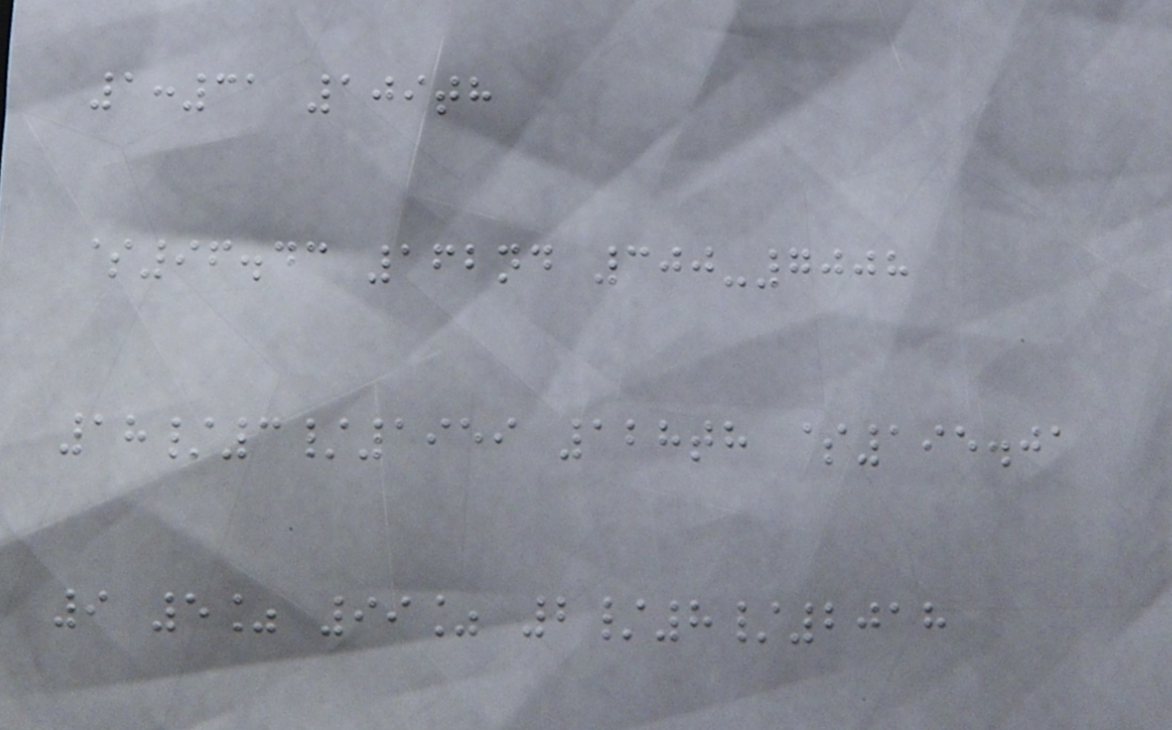1:31 109th
$96.43 162nd 300-7008
18/3/1959 128th $195.01
9 5% 99% 2/8/2018
